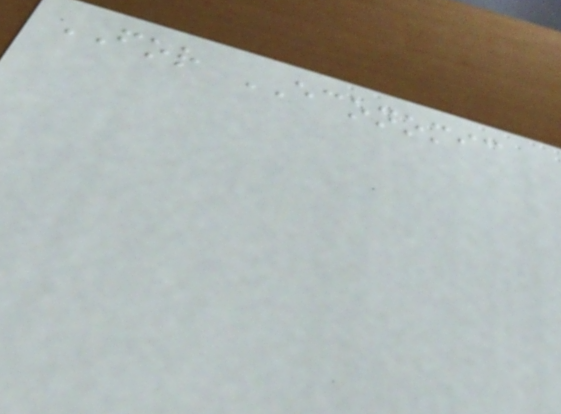FOR ECONOMIC
